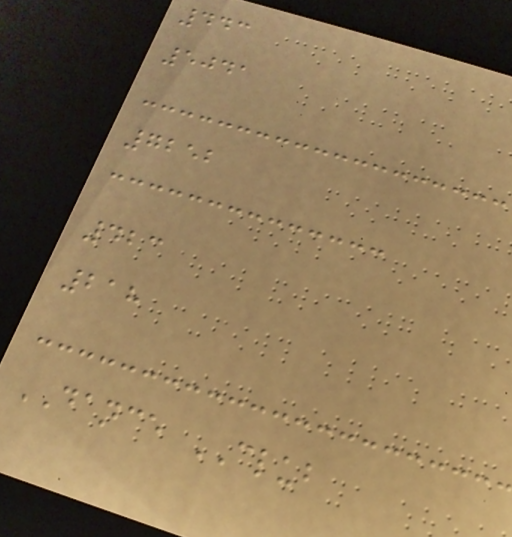443
5041
7252
423
218
DANCE CLUB
